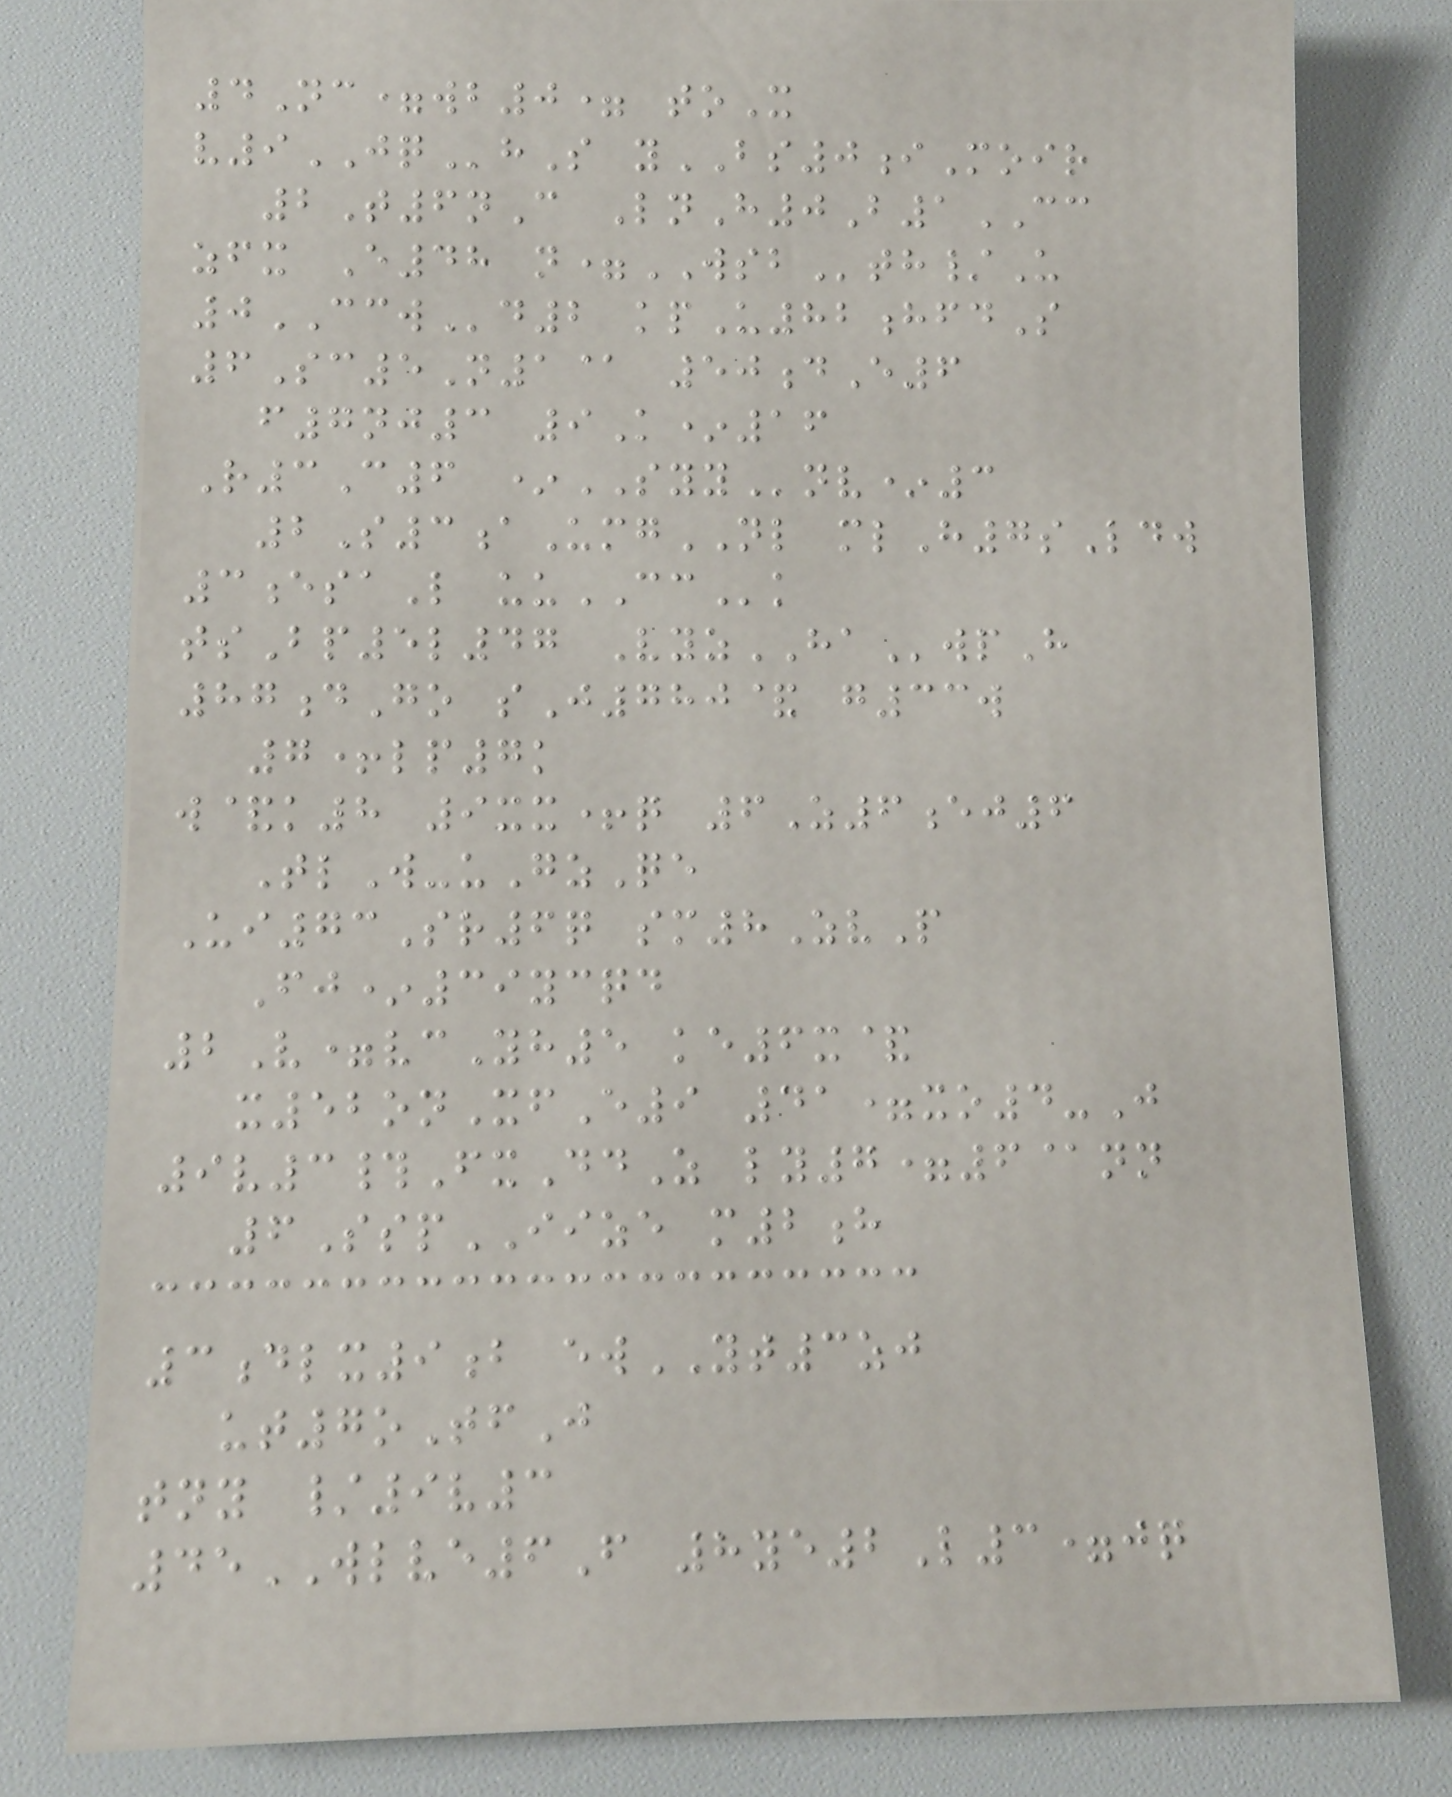4Nc=wb0= toX
v9JQhS yBS0iMoir
2T6nC LnH0B1CC
zfx E48 n=WSBth/U
0CCWd2 kpU82hfdS
6Sc5N1@ 50dE6
f7nj3 9K*16
R3C6 *SYYnv*3
2S3aUmgNL mlH7sLdw
3esaL uuCCk
tsBp5l47 VyzHAwpH
87dGo sJ780& g33w
7+lp7k
w&k8 9xx+q 6Z6ej6
TlW-uGzQe
Ui73Sr6q sm8ZvP
Fj*39ycqd
2V=vcYh5 ke6x&
x52onXfE9 41=xo4-J
9v3#FxDdZ ly7=6@nn
6SspIIZE m2h
3dlx9b ewYT3zj
ut7oTfJ
tny /9v3
45WLVE6F 8ye2L3=jq
